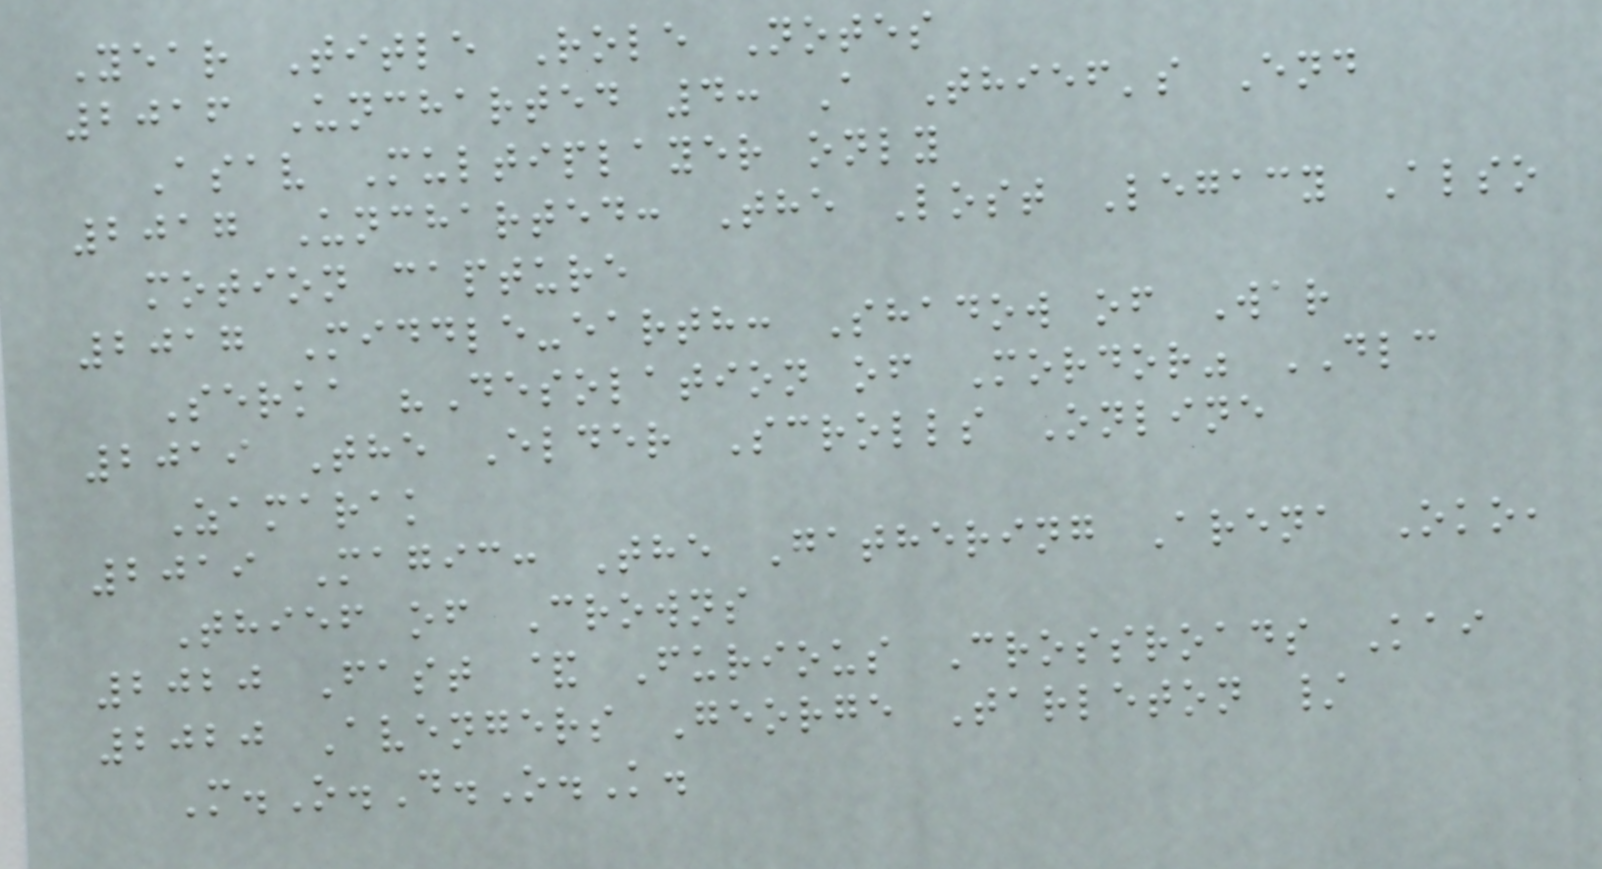Year Title Role Notes
2016 Uncharted 4: A Thief's End
Asav Multiplayer only
2017 Uncharted: The Lost Legacy Also
motion capture
2017 Middle-earth: Shadow of War
Serka "Desolation of Mordor" DLC
2019 The Elder Scrolls Online
Zamarak
2019 Magic: The Gathering Arena Oko,
Thief of Crowns
2020 Fast & Furious Crossroads Kai
2020 Avengers George Tarleton /
M.O.D.O.K.
